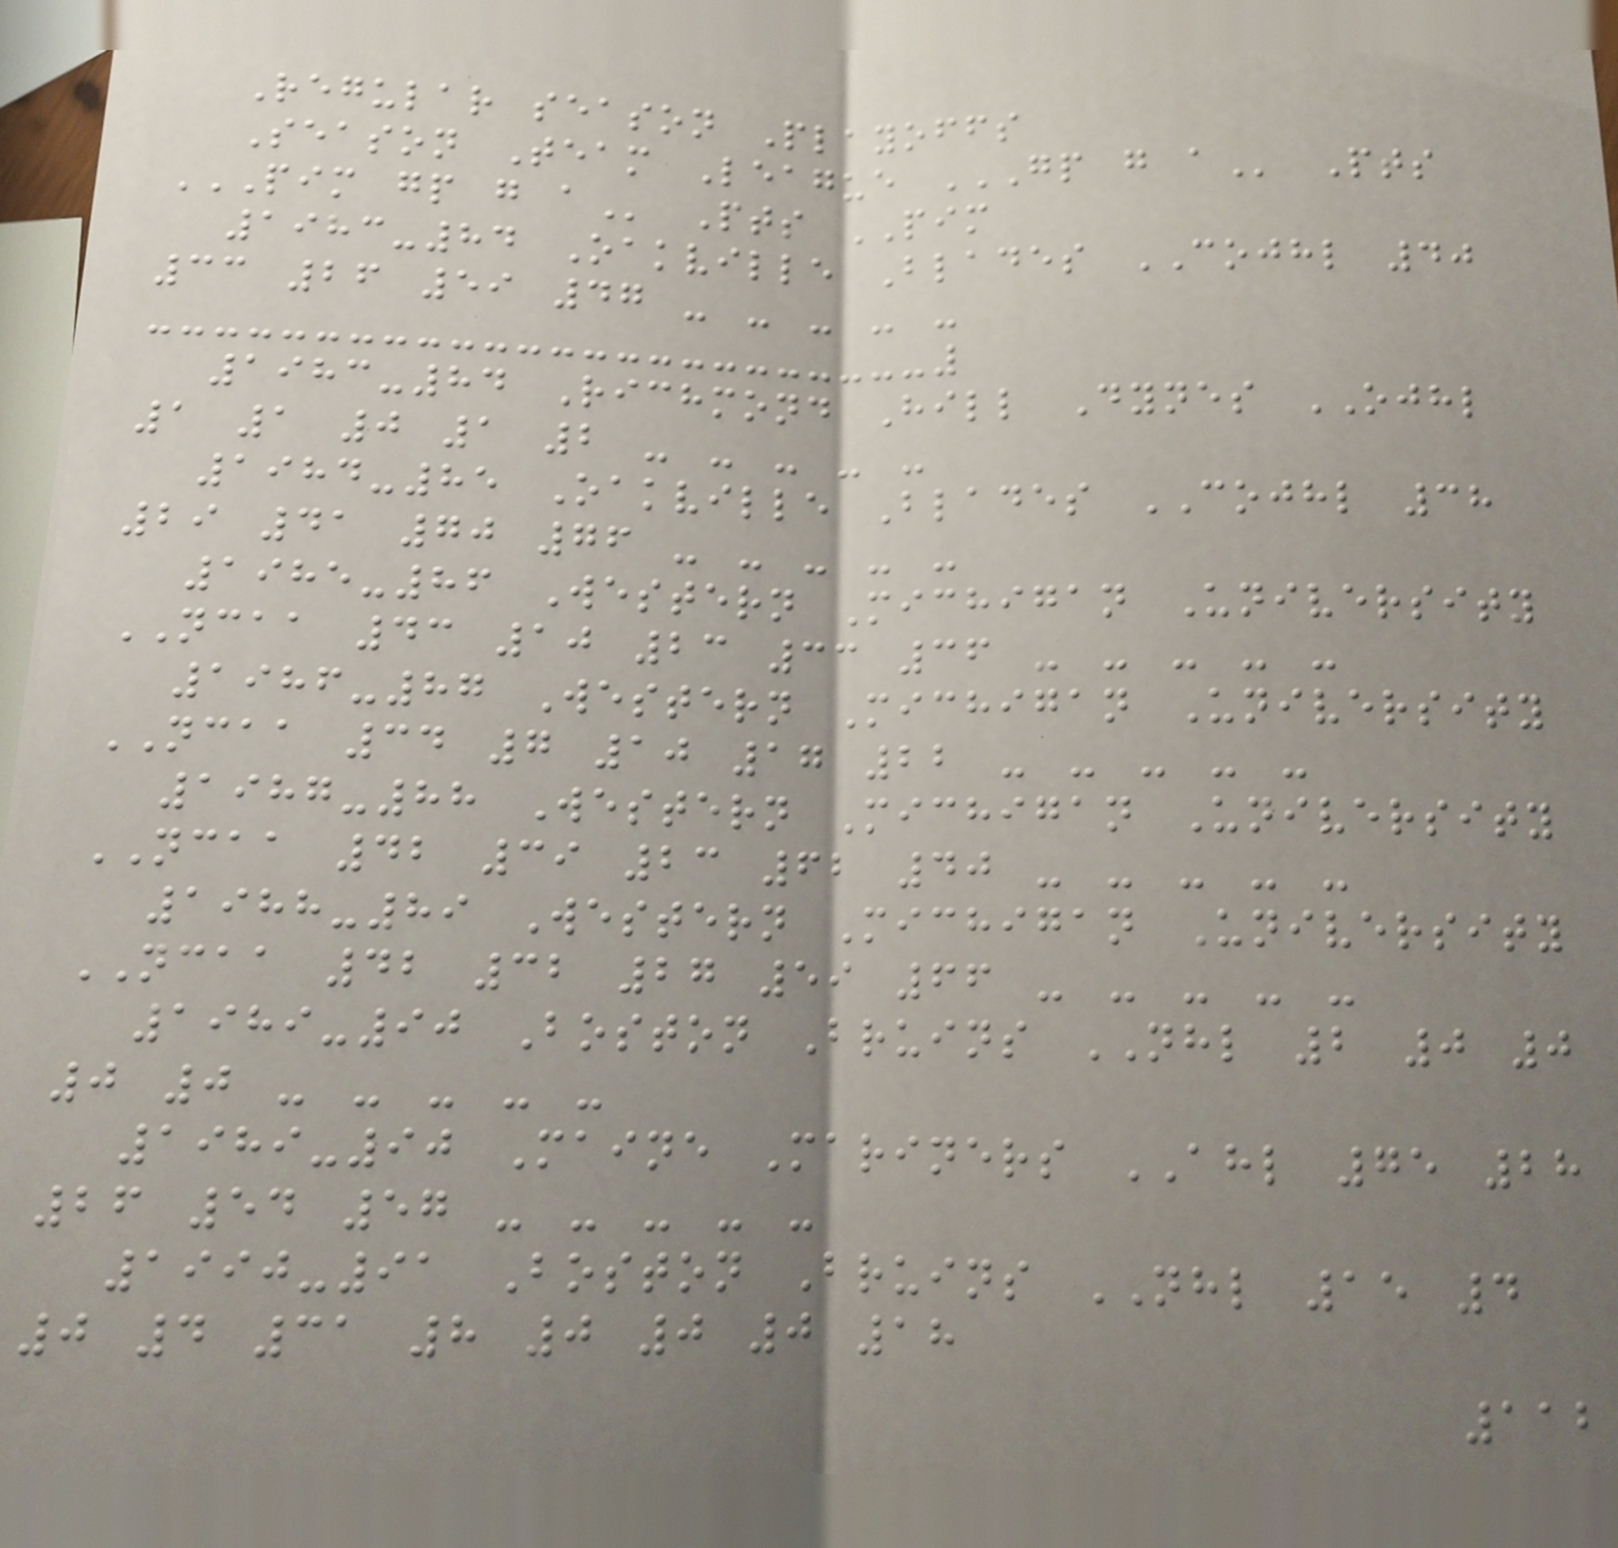Regular season Playoffs
Season Team League GP G A Pts
PIM GP G A Pts PIM
1983-84 Oakville Blades COJHL 40
33 26 59 47 - - - - -
1983-84 Richmond Hill Dynes OJHL
1 1 0 1 2 - - - - -
1984-85 Oakville Blades COJHL 38
29 41 70 76 - - - - -
1985-86 Western Michigan University
NCAA 43 10 23 33 36 - - - - -
1986-87 Western Michigan University
NCAA 34 7 10 17 22 - - - - -
1987-88 Western Michigan University
NCAA 42 39 23 62 40 - - - - -
1988-89 Western Michigan University
NCAA 42 32 27 59 66 - - - - -
1989-90 Boston Bruins NHL 2 0 0
0 0 - - - - -
1989-90 Maine Mariners AHL 75 28
26 54 57 - - - - -
1990-91 Boston Bruins NHL 15 4
0 4 31 8 0 0 0 18
112
